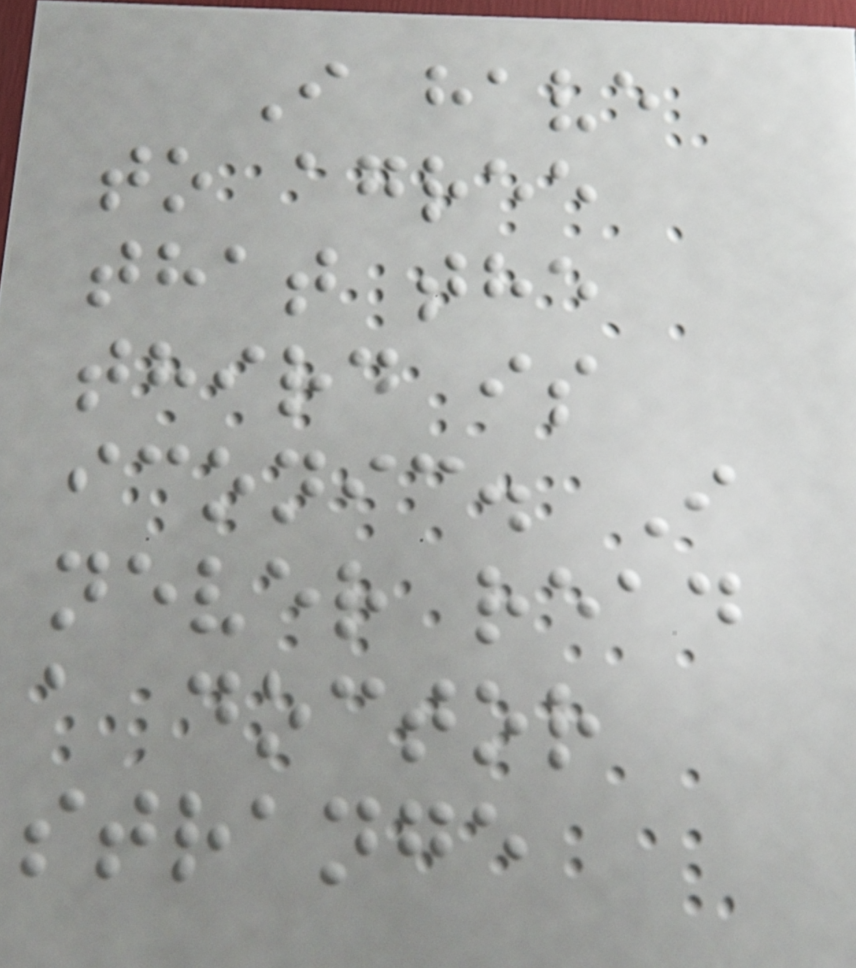I have
to agree
that the
third is
iconic. I
never read
a doctor
strange
